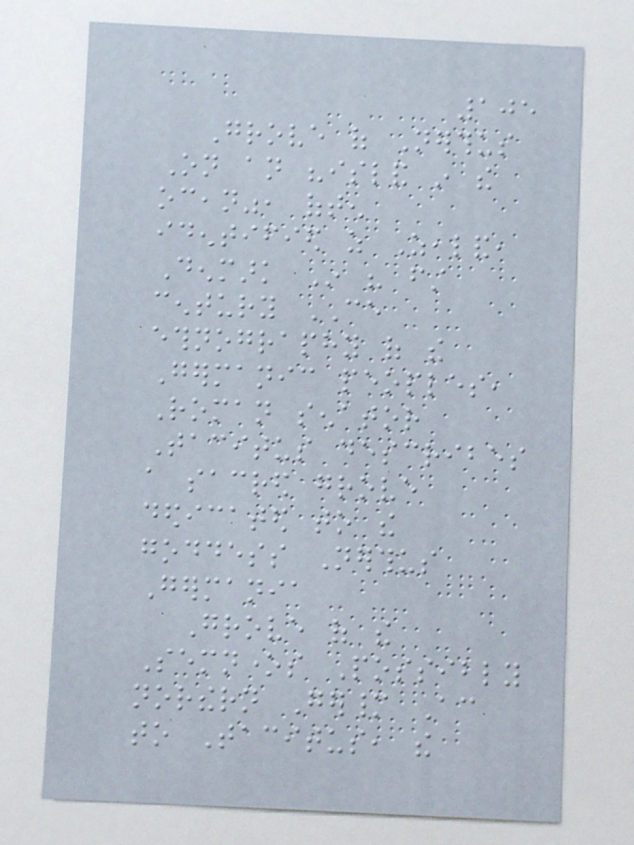105
Grove of Nerthus
On an "island in the
ocean", often
identified as Zealand,
Denmark In his first
century CE
ethnography of the
Germanic peoples,
Roman senator
Tacitus describes
a sacred grove
dedicated to the
goddess Nerthus
Germania
Grove of the
Semnones Possibly
northern Germany According
to Tacitus, the
